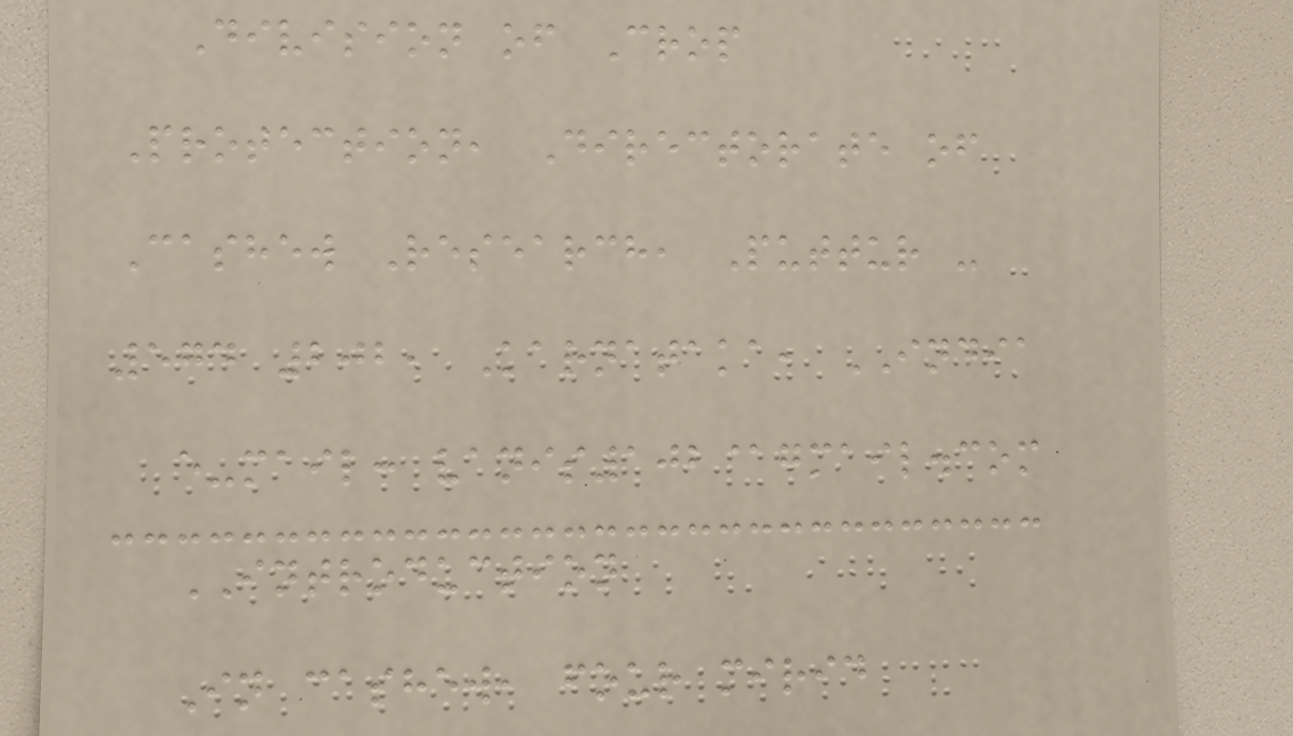Division of Crop
Protection, Directorate of
Cashew Research, Puttur -
574 202, Karnataka, INDIA
e-mail: vanis102@gmail.com
INTRODUCTION
In cashew, four mirid
